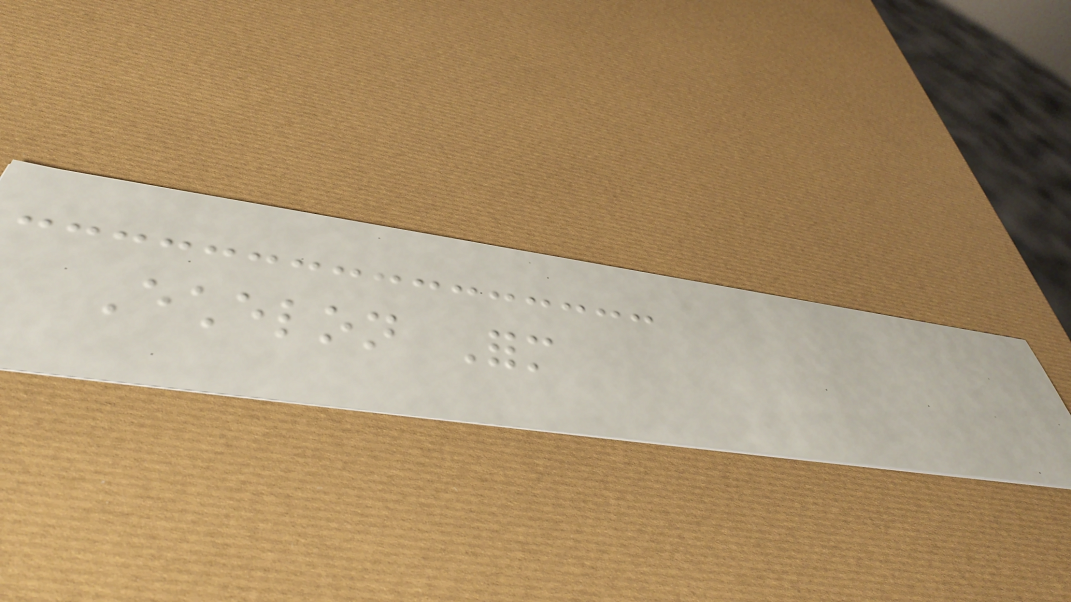Echelon Form
